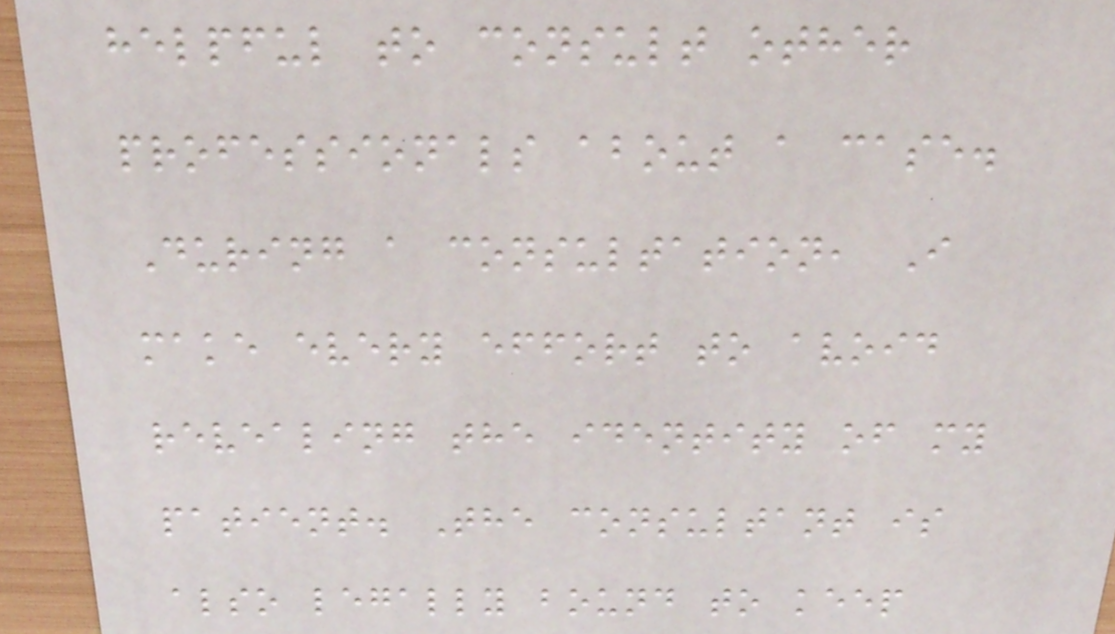helpful to consult other
professionals about a case.
During a consultation, I
make every effort to avoid
revealing the identity of my
patient. The consultant is
also legally bound to keep
